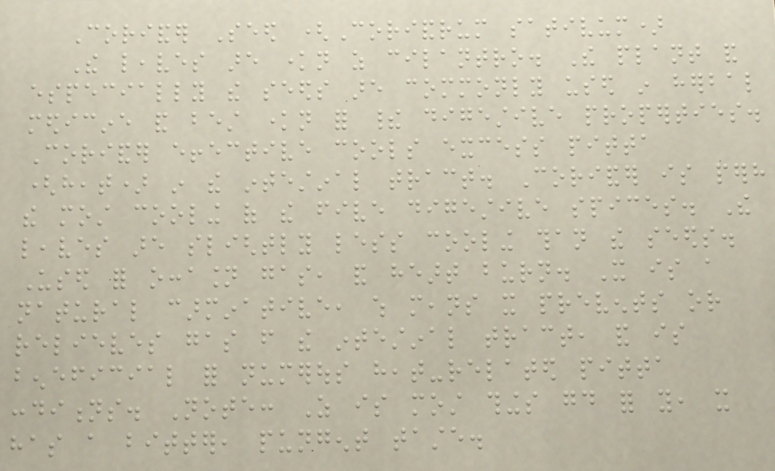Coriander Seed (Coriandrum sativum)
The leaves are known as cilantro. The plant and
especially the seeds are commonly used in herbal
medicine and best known for their digestive properties.
Coriander effective cools excess pitta
(heat) in the intestinal tract. Coriander is perhaps
the most cooling of the five digestive spices. The
leaves are slightly less cooling than the seeds.
Used for occasion gas, and heart burn. It is a
natural carminative, which means it prevents or
relieves gas from the intestinal tract, and is
beneficial for numerous heat-related pitta
conditions. Note: As is most things good for you, it
has a bitter, pungent taste.
